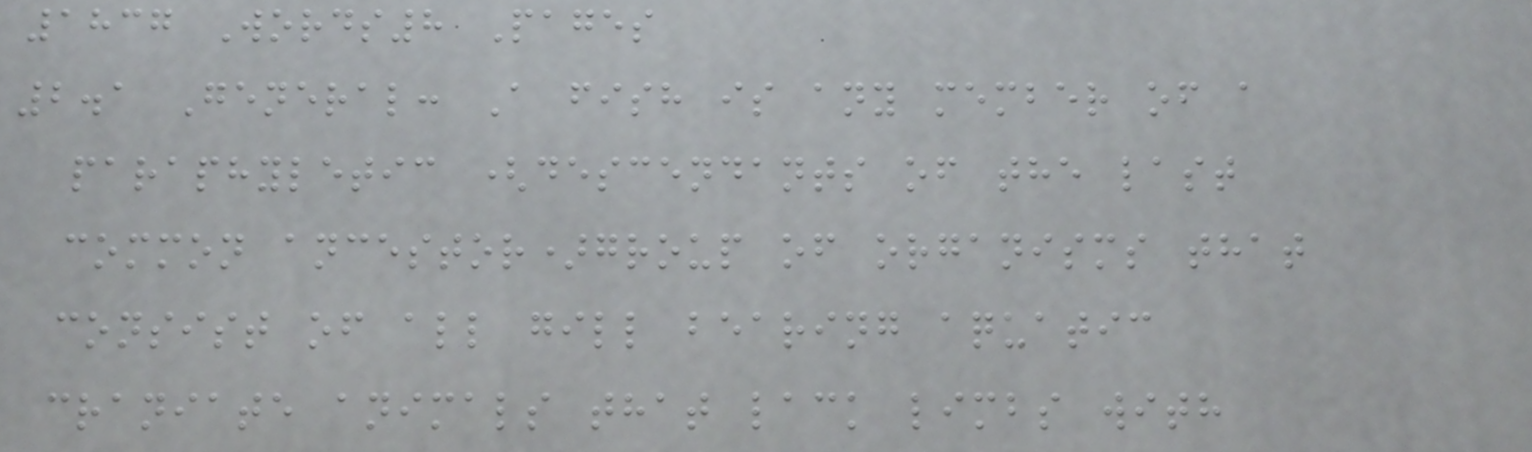1837 Words8 Pages
2.1 General: A fish is any member of a
paraphyletic (descendants of the last
common ancestor)group of organisms that
consist of all gill bearing aquatic
craniate animals that lack limbs with
